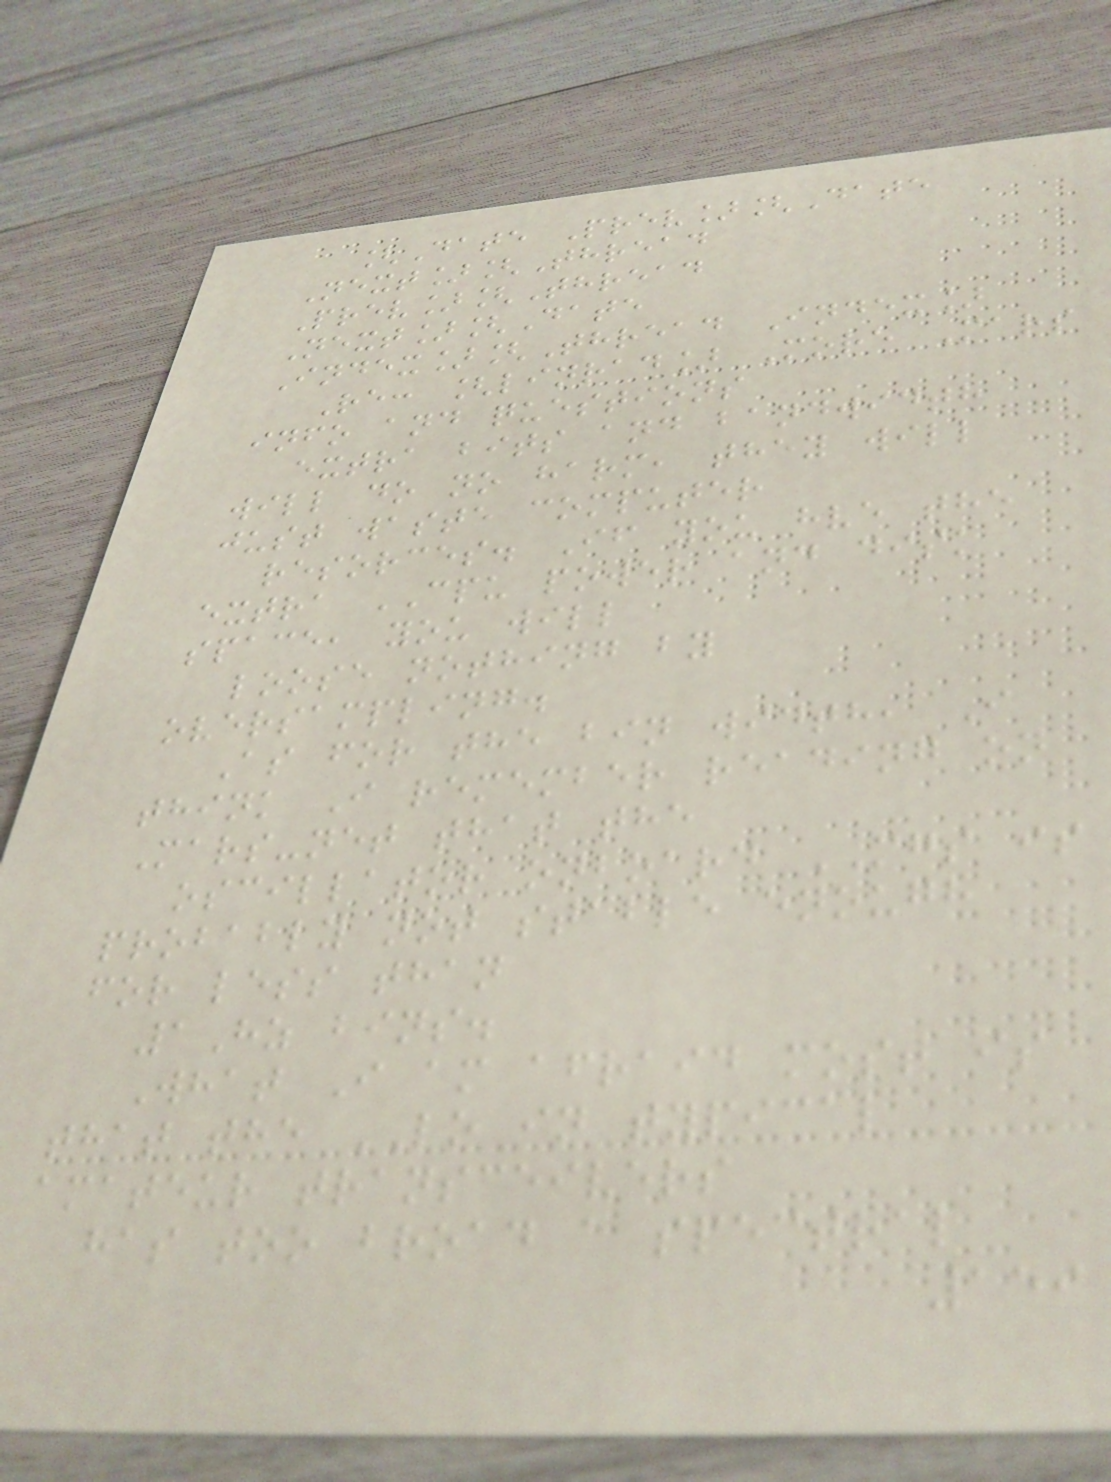[Date Prev][Date
Next][Thread
Prev][Thread
Next][Date
Index][Thread Index]
Re: [linrad] More Mars
info and questions
extra bits and bandwidth
will do no harm, they will
just waste computer
resorces. If you hve the
extra CPU power and disk
space, you will
loose nothing by
oversampling.
As for the bin width, I
think I remember reading on
Mars-net that the
oscillator onboard MGS is
probably not stable enough
for less than
1Hz bins.
What I am afraid most is
that the LO in typical
amateur transceivers
has too broad a spectral
159
